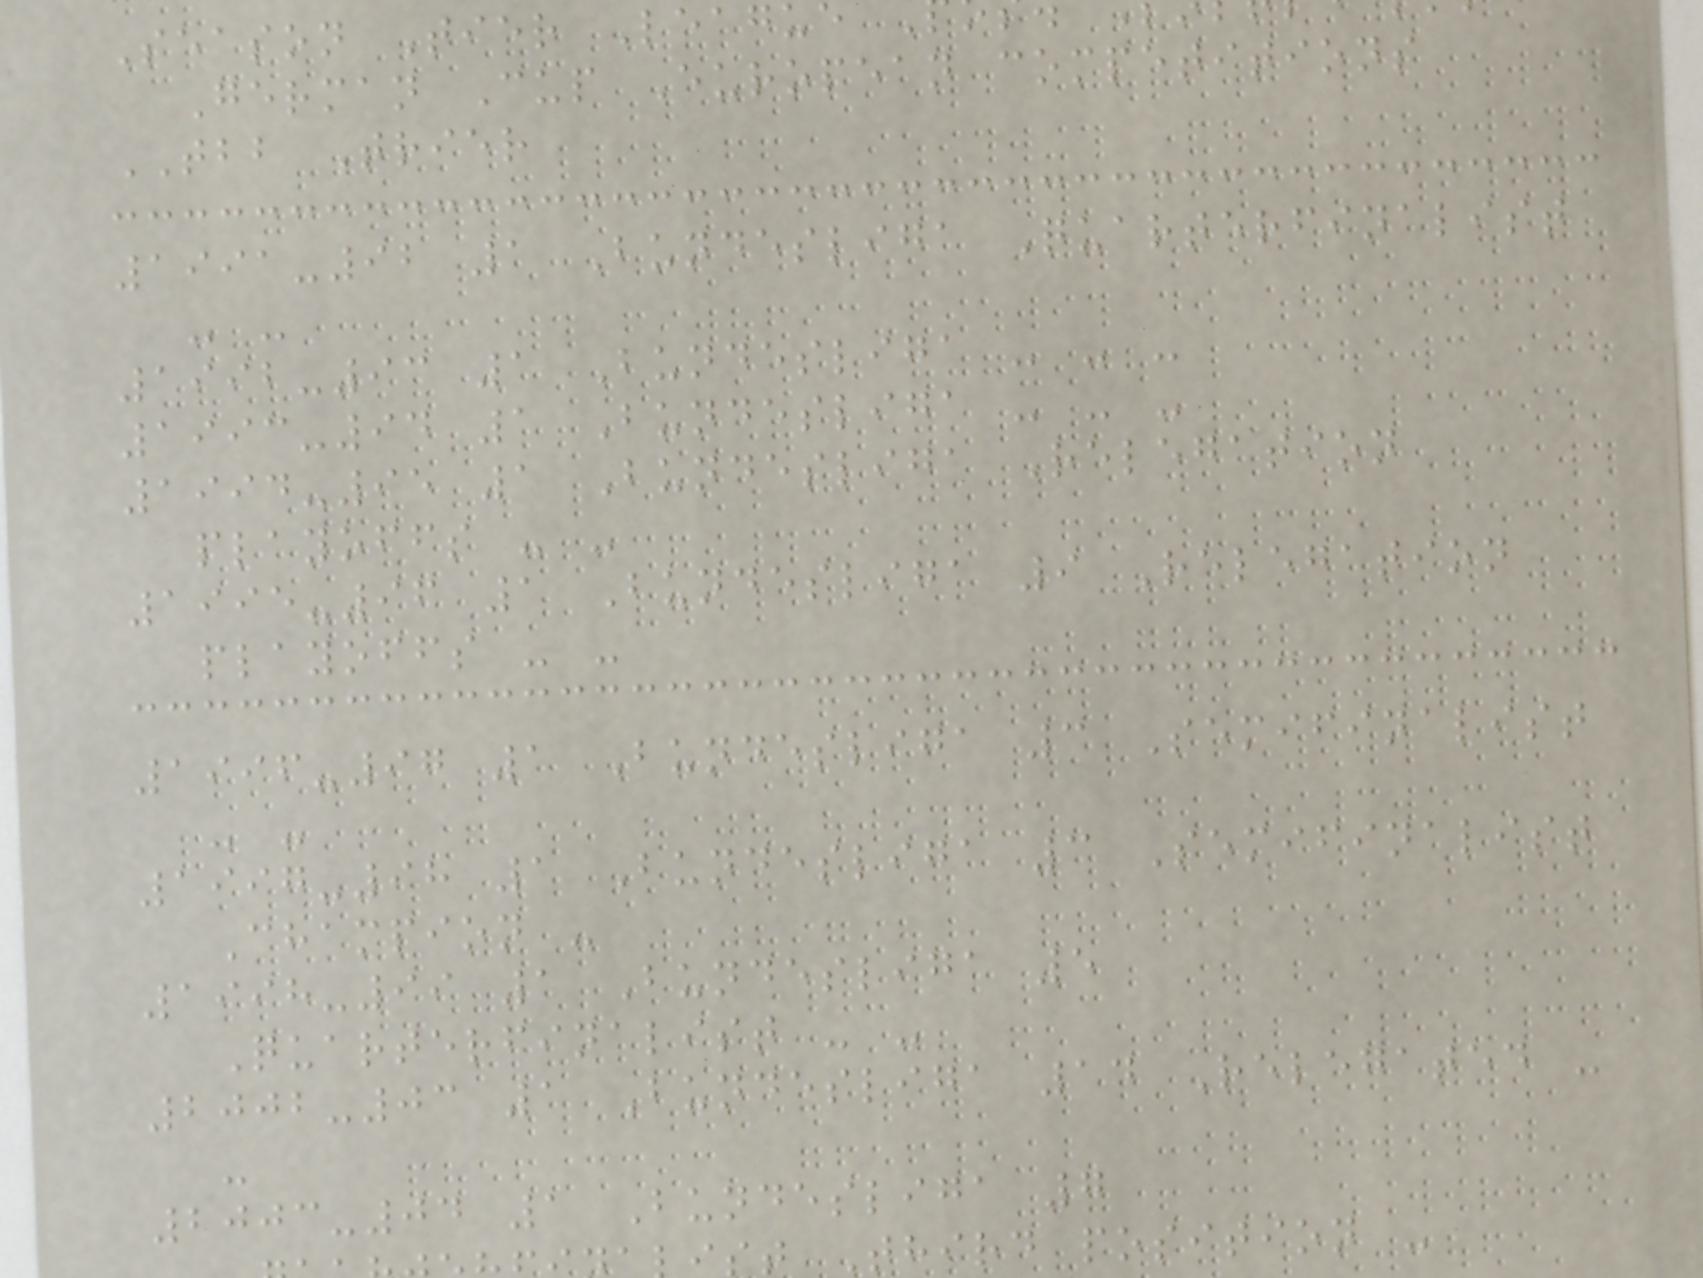Season Tier Leagu
German Cup European competitions
TBB Trier
1991-92 1 Bundesliga Quarterfinalist
- -
1992-93 1 Bundesliga - - -
1993-94 1 Bundesliga - - -
1994-95 1 Bundesliga Relegation
playoffs - -
1995-96 1 Bundesliga 9 Relegation
playoffs - -
1996-97 1 Bundesliga 3 Semifinalist
- -
1997-98 1 Bundesliga 3 Semifinalist
Champion -
1998-99 1 Bundesliga 5
Quarterfinalist - -
2002-03 1 Bundesliga 14 Relegated -
-
2003-04 1 Bundesliga 7
t Third position -
